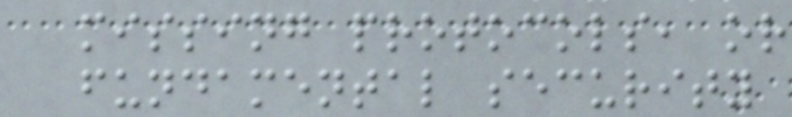missing protocols, or
fundamental security
